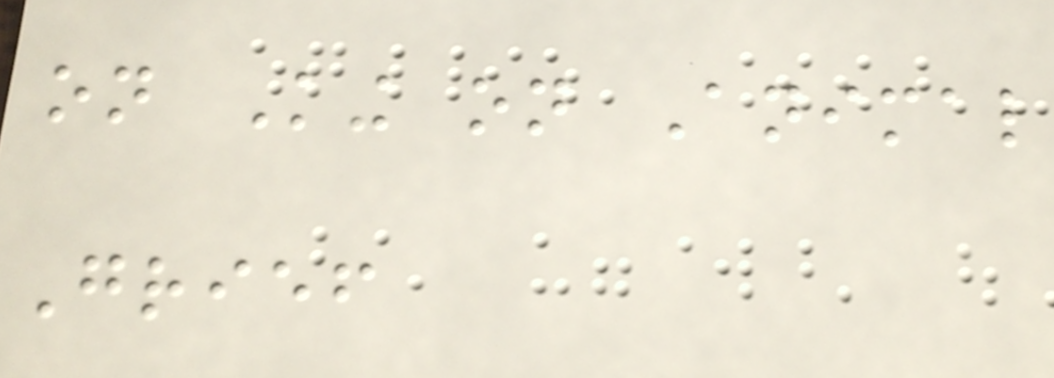on King on Animal
Grief
